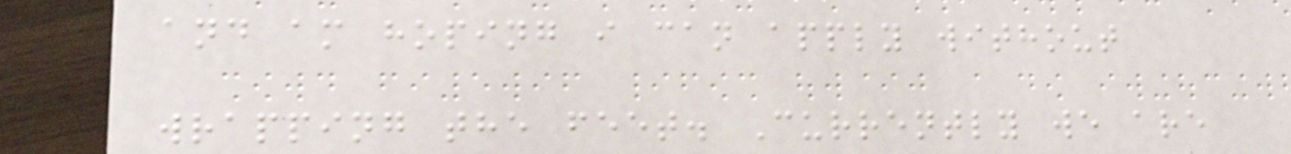and am hoping i can apply without
wrapping the feet. Currently we are
